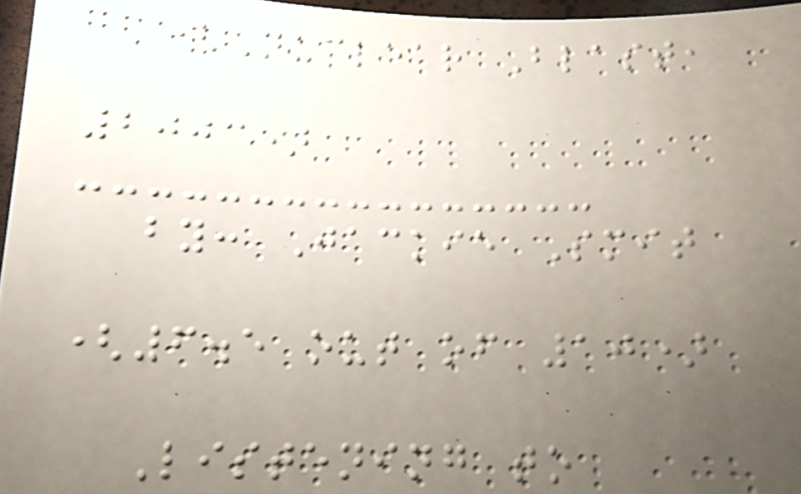(Nuclear Blast,
2003)
by: Jackie Smit
(6.5 out of 10)
Listening to
